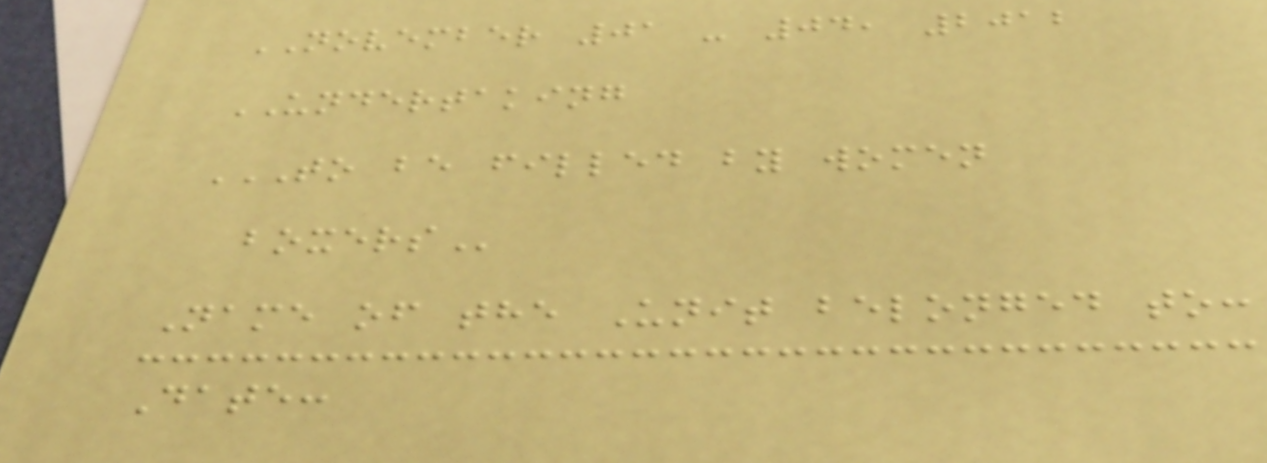NOVEMBER 01 - 04, 2012
UNDERTAKING
TO BE FILLED BY WOMEN
BOXERS
Name of the Unit belonged to:
Date:
